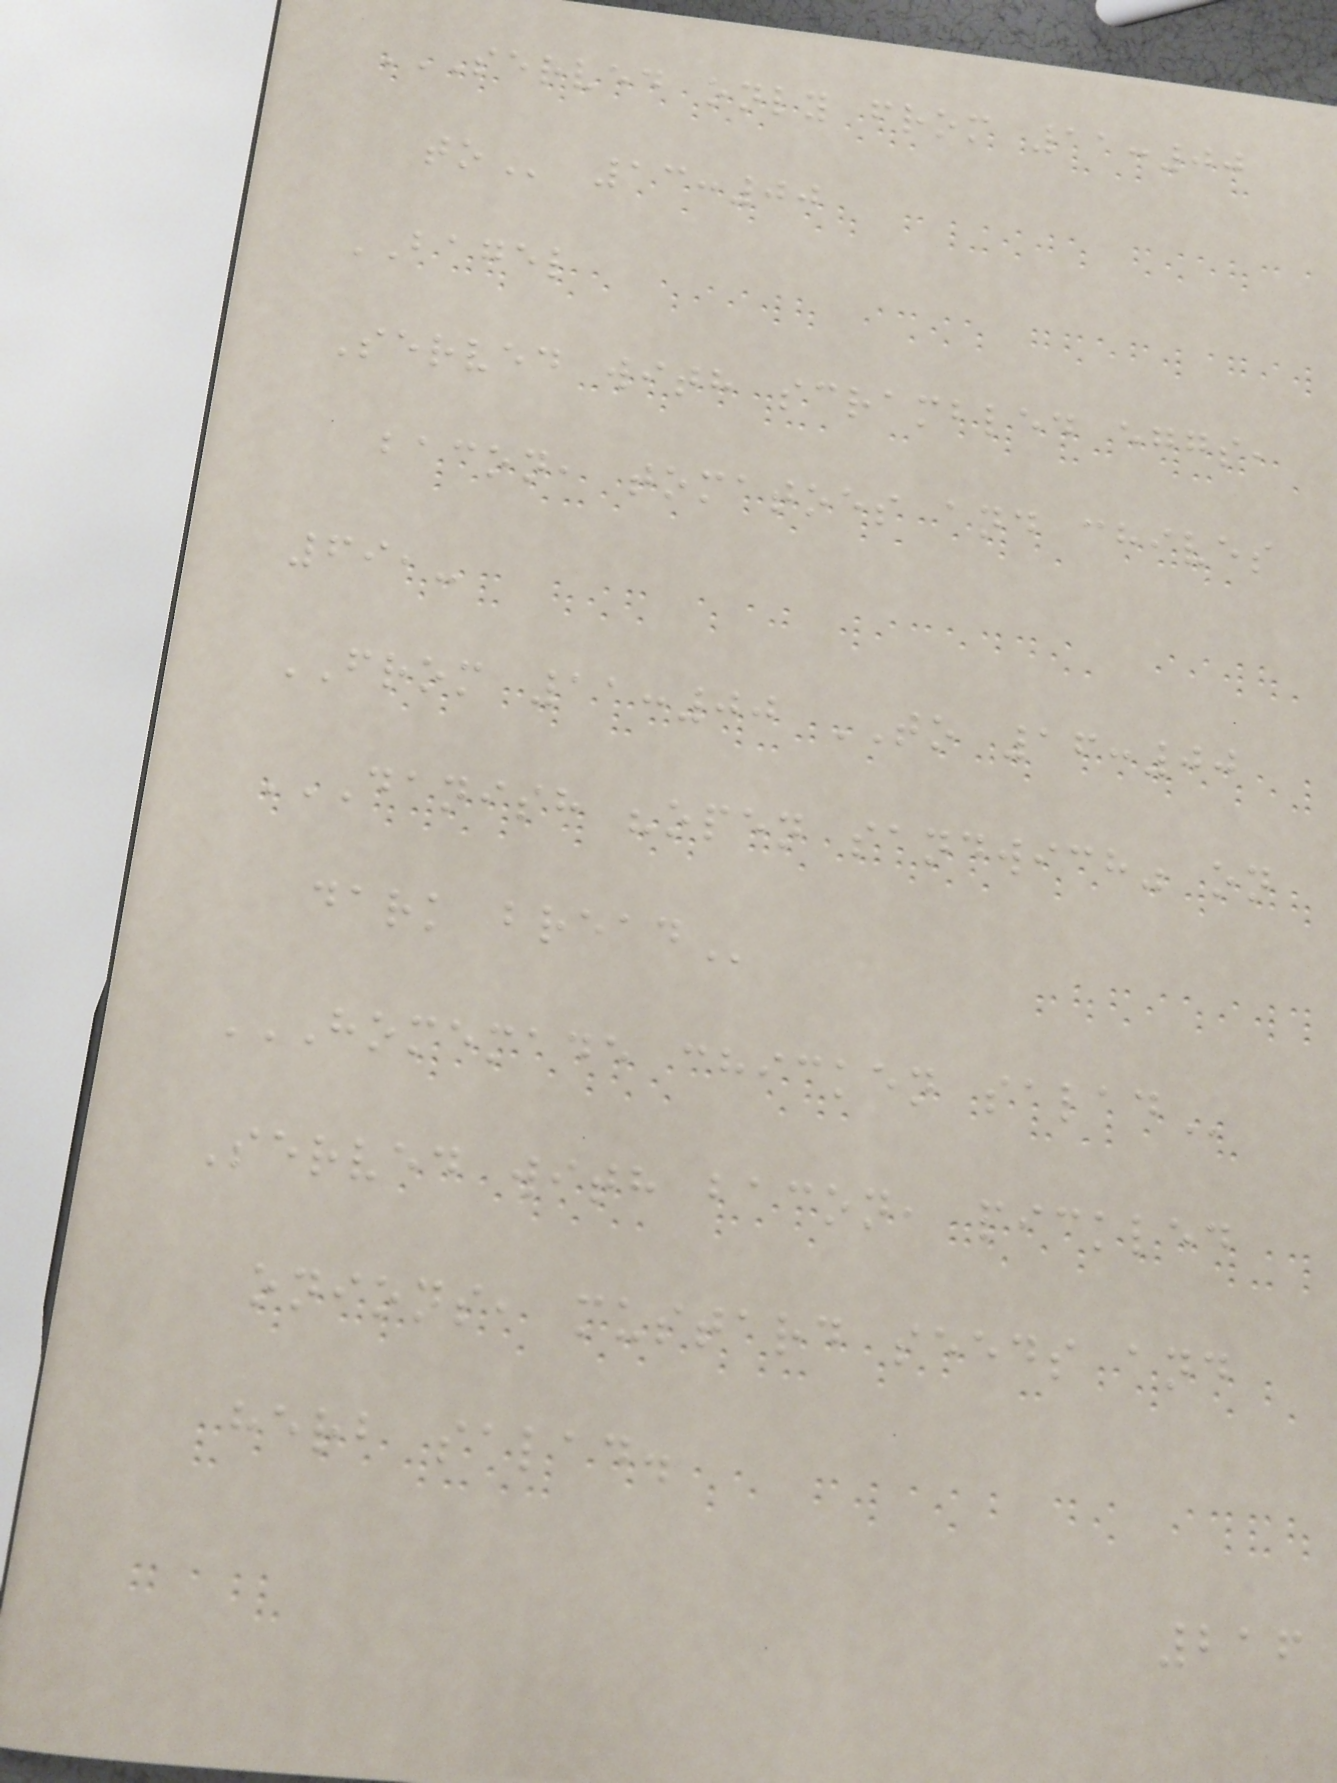SERVED ONLY FROM 11:00
TO 13:00
BAGEL
Served with scrambled eggs,
bacon, tomatoes and chives
69,-
FROM 11:00 TO 16:00
DANISH "OPEN SANDWICH" ON
DARK BREAD
HOMEMADE CHICKEN SALAD
Served with bacon, pickled
onions, mustard seeds and
herb salad.
216
